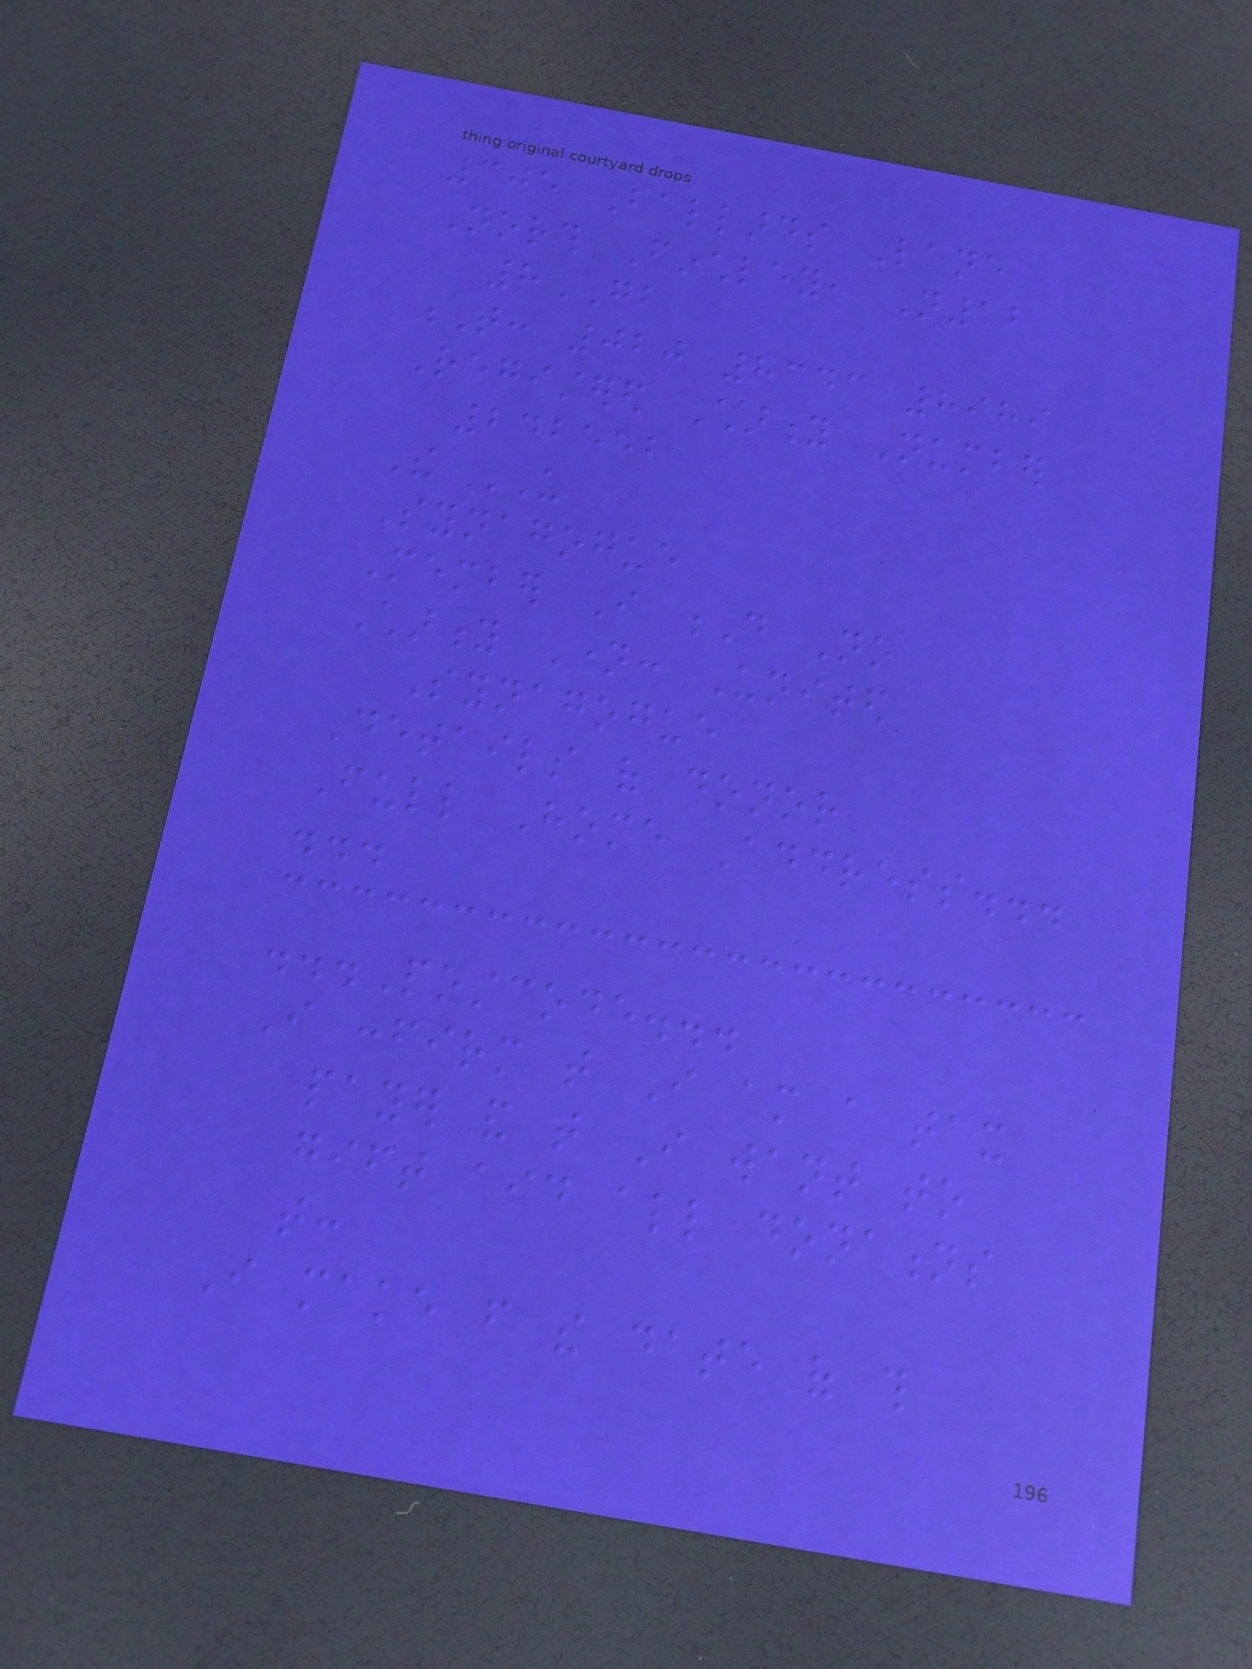305 Ballards Lane
North Finchley, N12
8GB
T: 020 8343 8989
Registered Charity Number
242552
The US
Synagogue
Member I D No
Charity Name: United
Synagogue
Details of donor
Full Home Address...
...
...Postcode...
I confirm that I am a tax
payer and that I want to
gift aid all donations
that:
I make from the date of this
